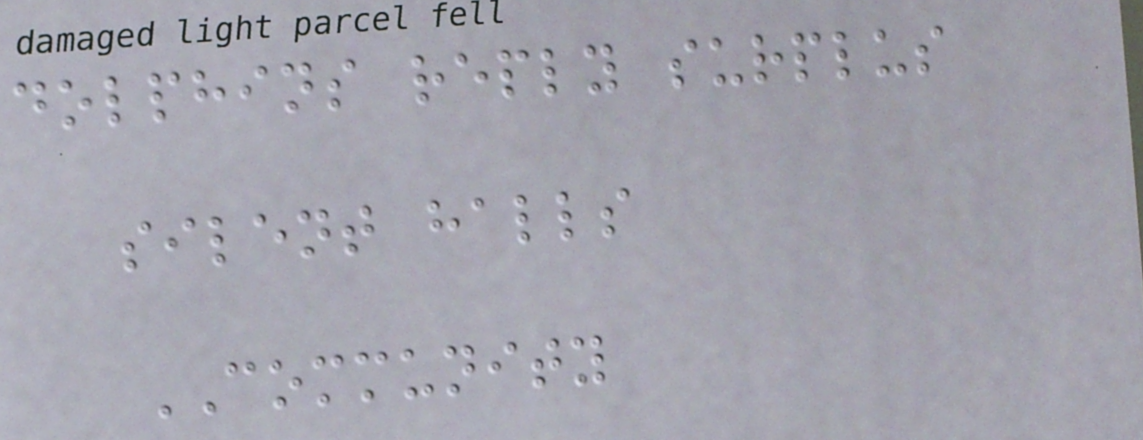dolphins reply surplus
silent halls
COMMUNITY
